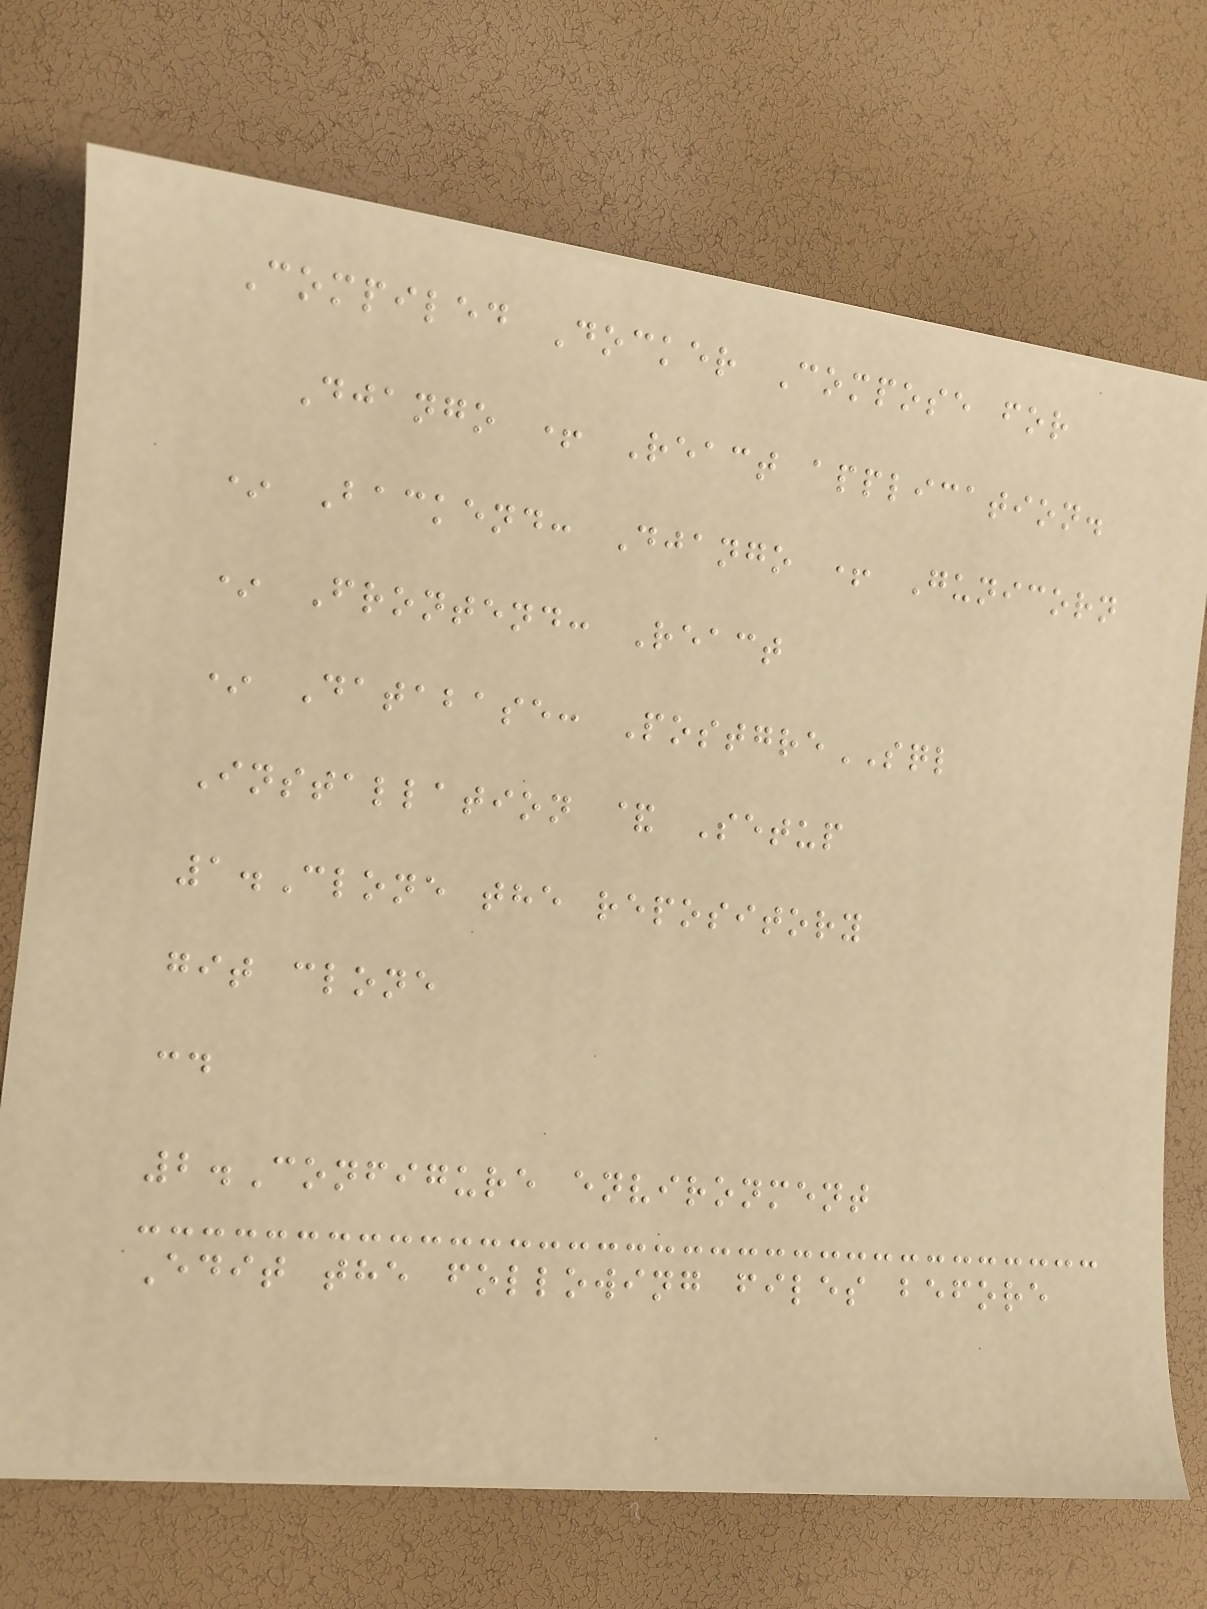Compiled Docker Compose for
Django + React application.
* Backend: Django + Gunicorn
* Frontend: React
* Database: PostgreSQL
Installation & Setup
1.Clone the repository
git clone
cd
2.Configure environment
Edit the following files before
